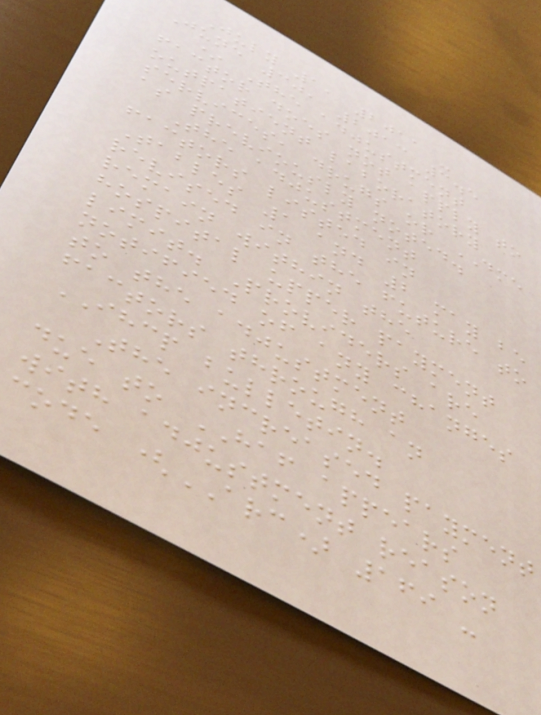July 1, 2011 -
June 30, 2013 3.5
* The adjustment
factor does not apply to
outpatient laboratory
services, drugs or DME
as previously noted.
The adjustment
factors listed in
Tables 1 and 2 may be
revised in the future to
remain within the
hospital upper payment
limit. Providers are
notified of any changes
to the adjustment
factors through an
IHCP bulletin.
The increased payment
due to HAF appears
with adjustment reason
code (ARC) 169 -
